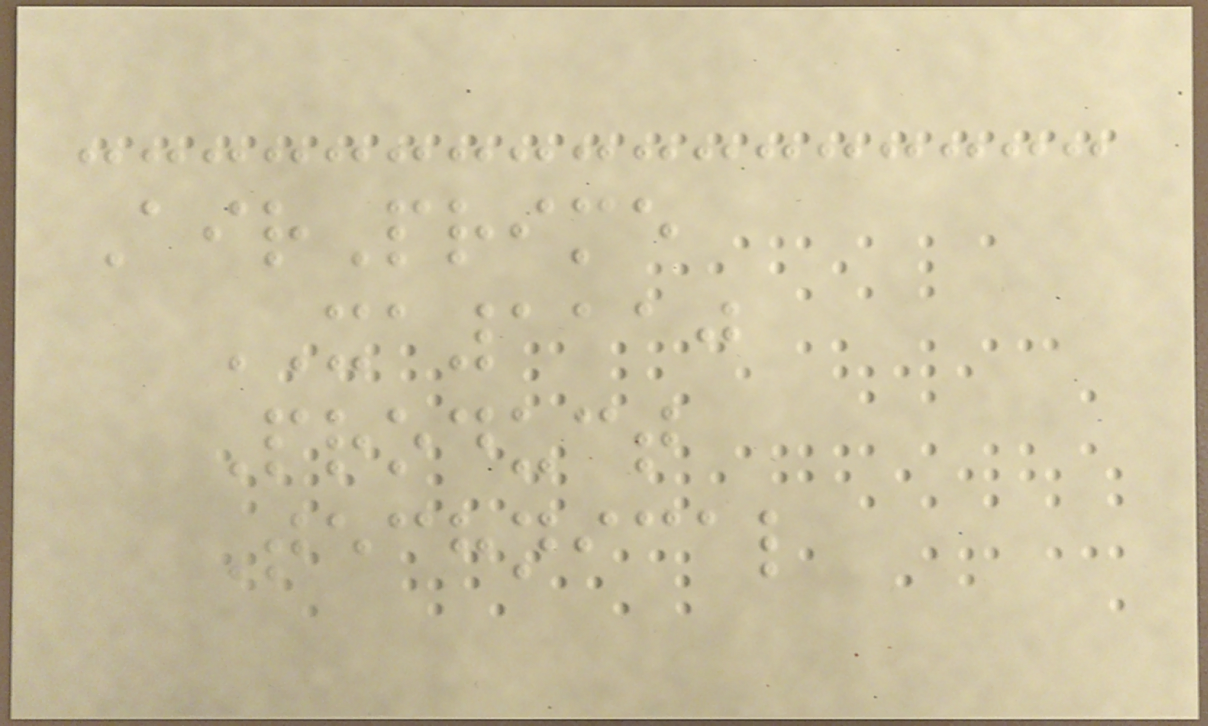AirPrime
XA1110
Product
Technical
